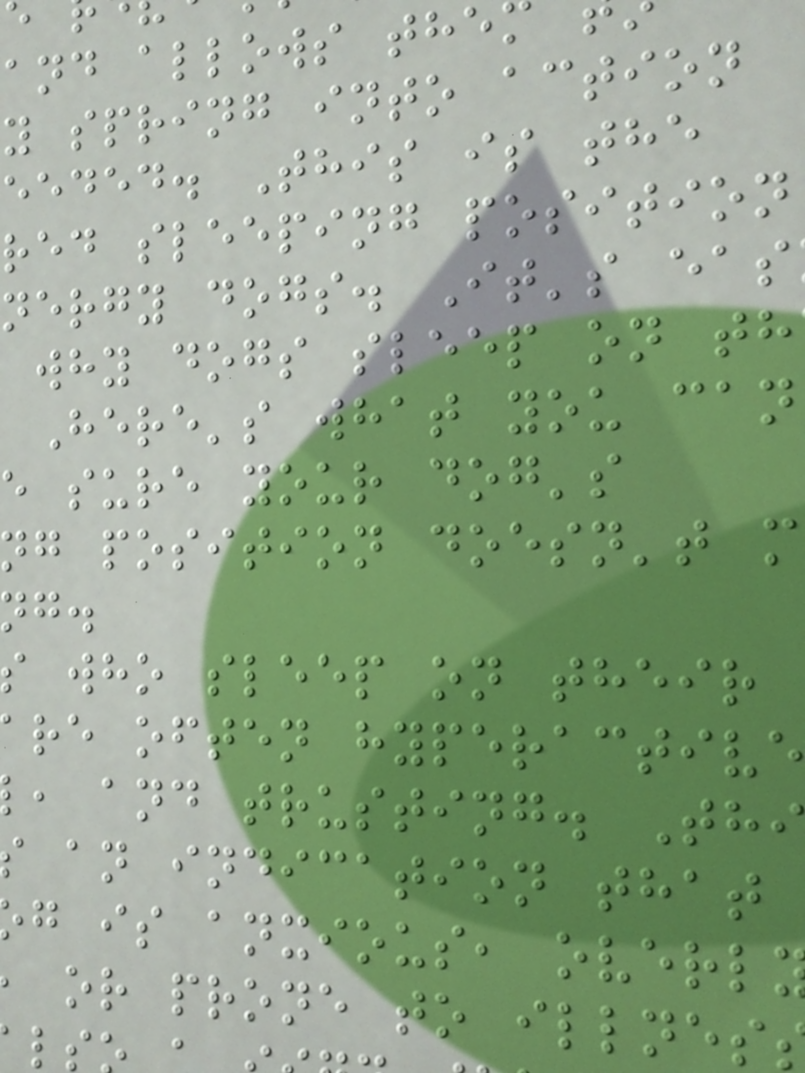and allows the
y spring into action
eeded. This is the
red sleeping position
nergy dogs. It's eas
why dogs sleep on th
Here's what you can
e sure your dog's
ng position doesn't m
who sleep on their
re often hyperactive
, and trusting. Th
an indication that
g is anxious, overl
or prone to illnes
